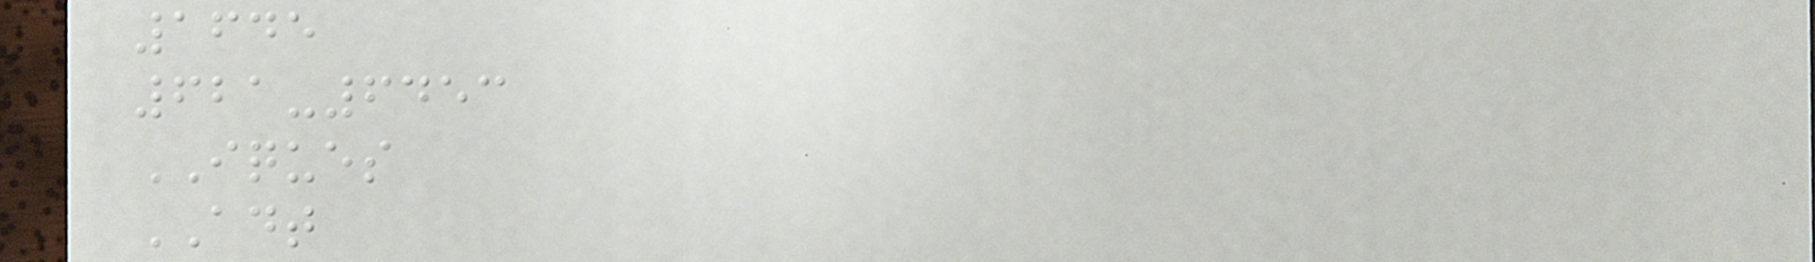1645
621-6453
IQUES
ADT
